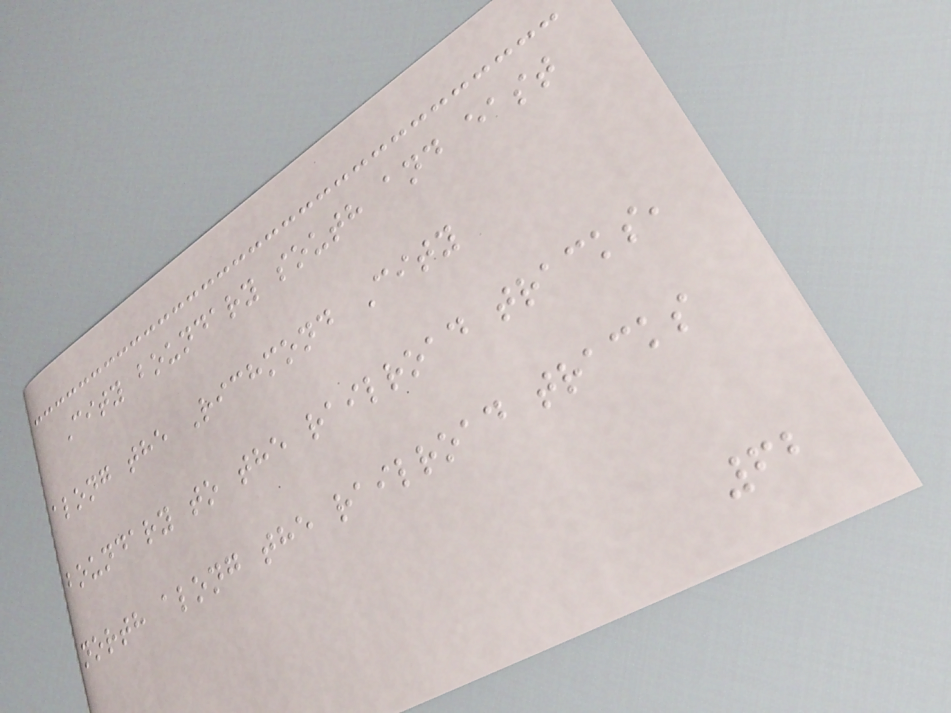City boundary south and east
along the Richmond City
boundary to the railroad tracks,
north along the railroad tracks
62
